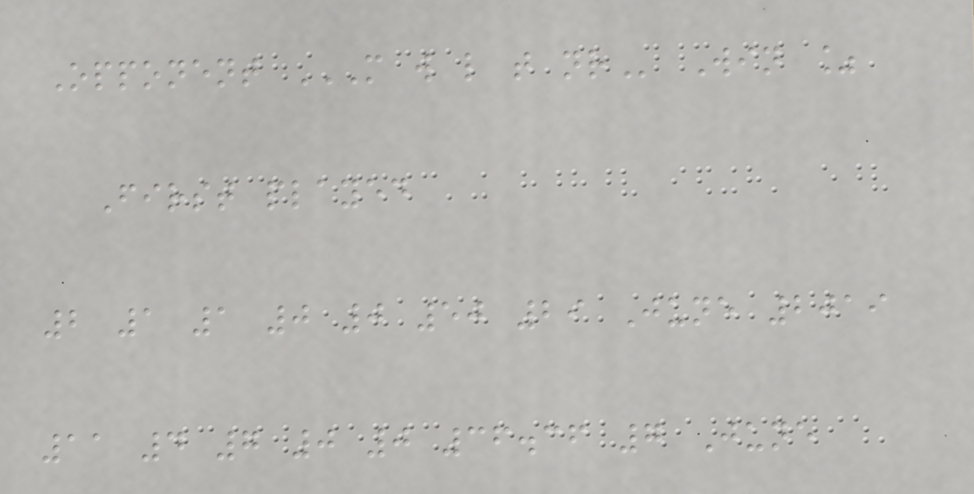Opponent M W L T NR Win %
First played
2 1 1 0 0 50 29 June 2019
11 4 7 0 0 36.36 7 June
